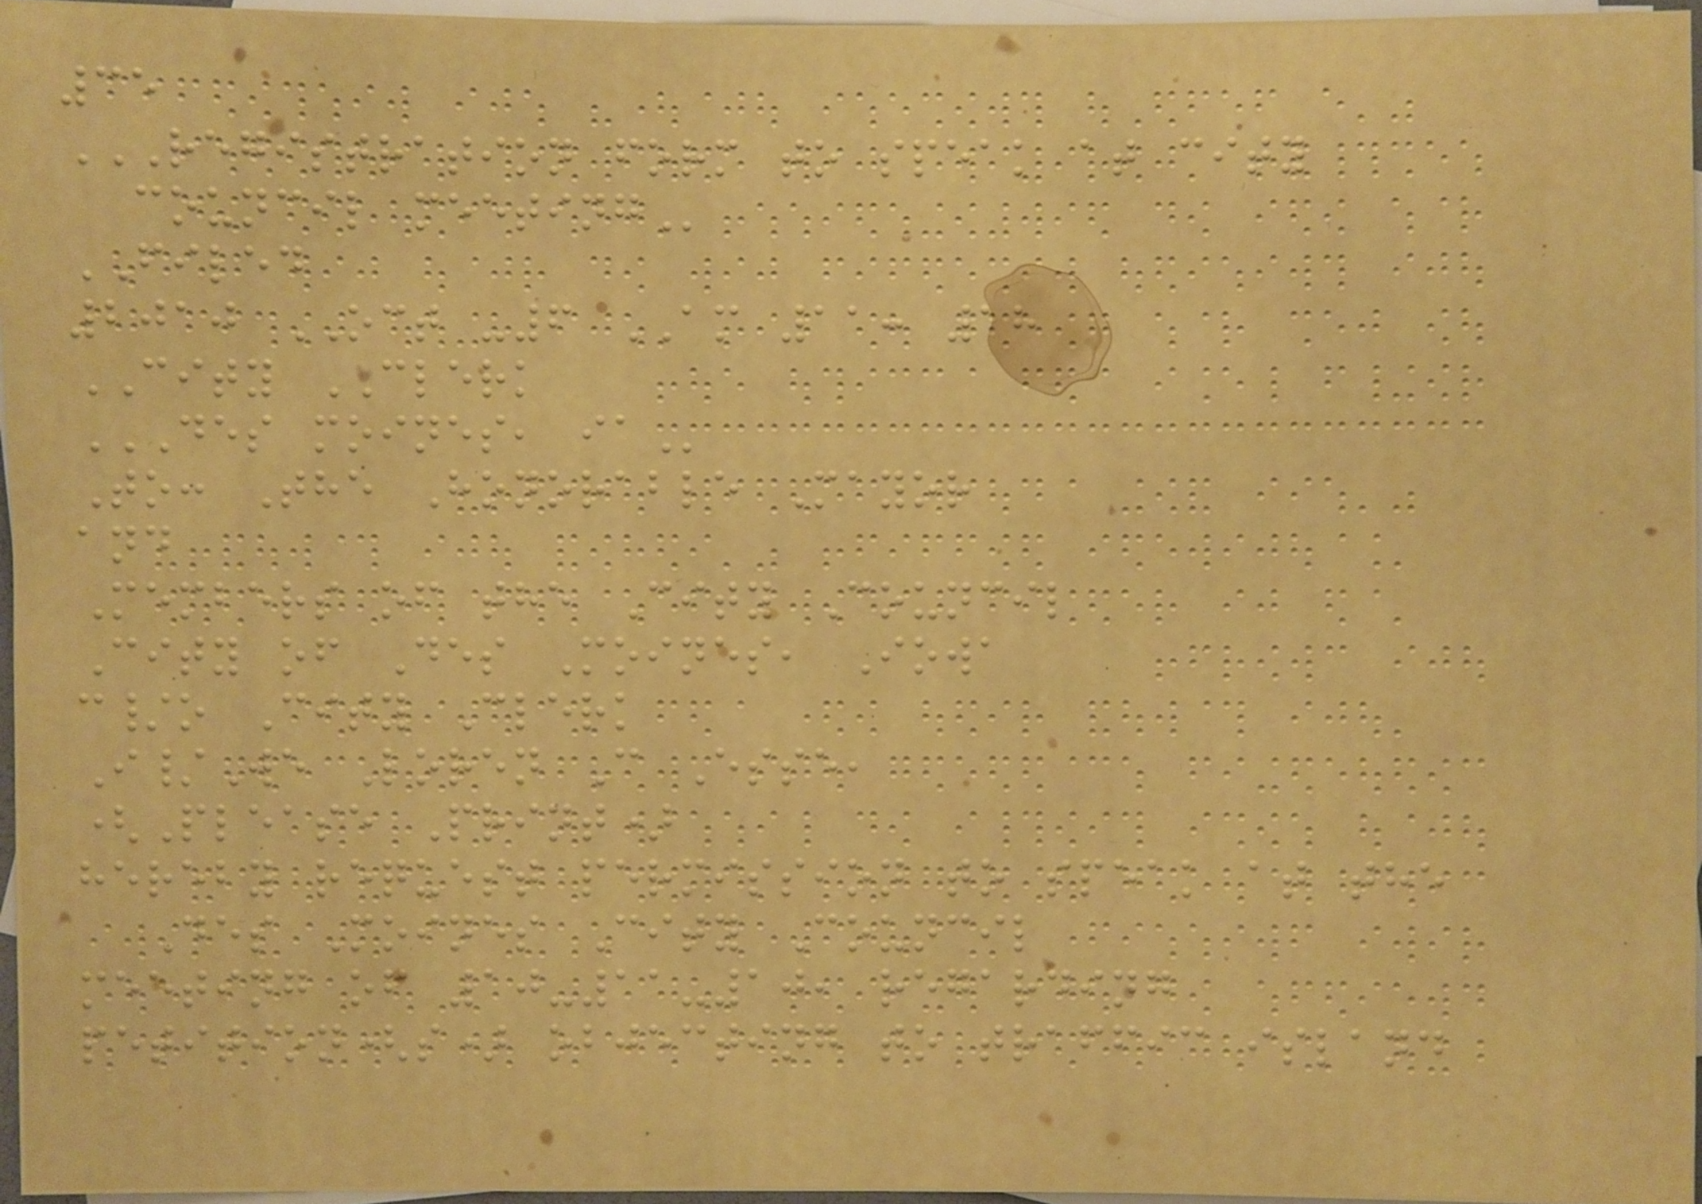35
REGISTRATION FORM TO SPEAK AT CITY
COUNCIL MEETING
FILED
2010 OCT -6 AM 11: 18
CITY CLERK
DES MOINES, IA
To: The Honorable Mayor
and
Members of the City Council
City of Des Moines, Iowa
c/o City Clerk
I/We Loren C Esse,
(Please Print)
hereby request permission to speak at the
Des Moines City Council
meeting of 10-11-10, regarding
petition(s) objecting to traffic island
